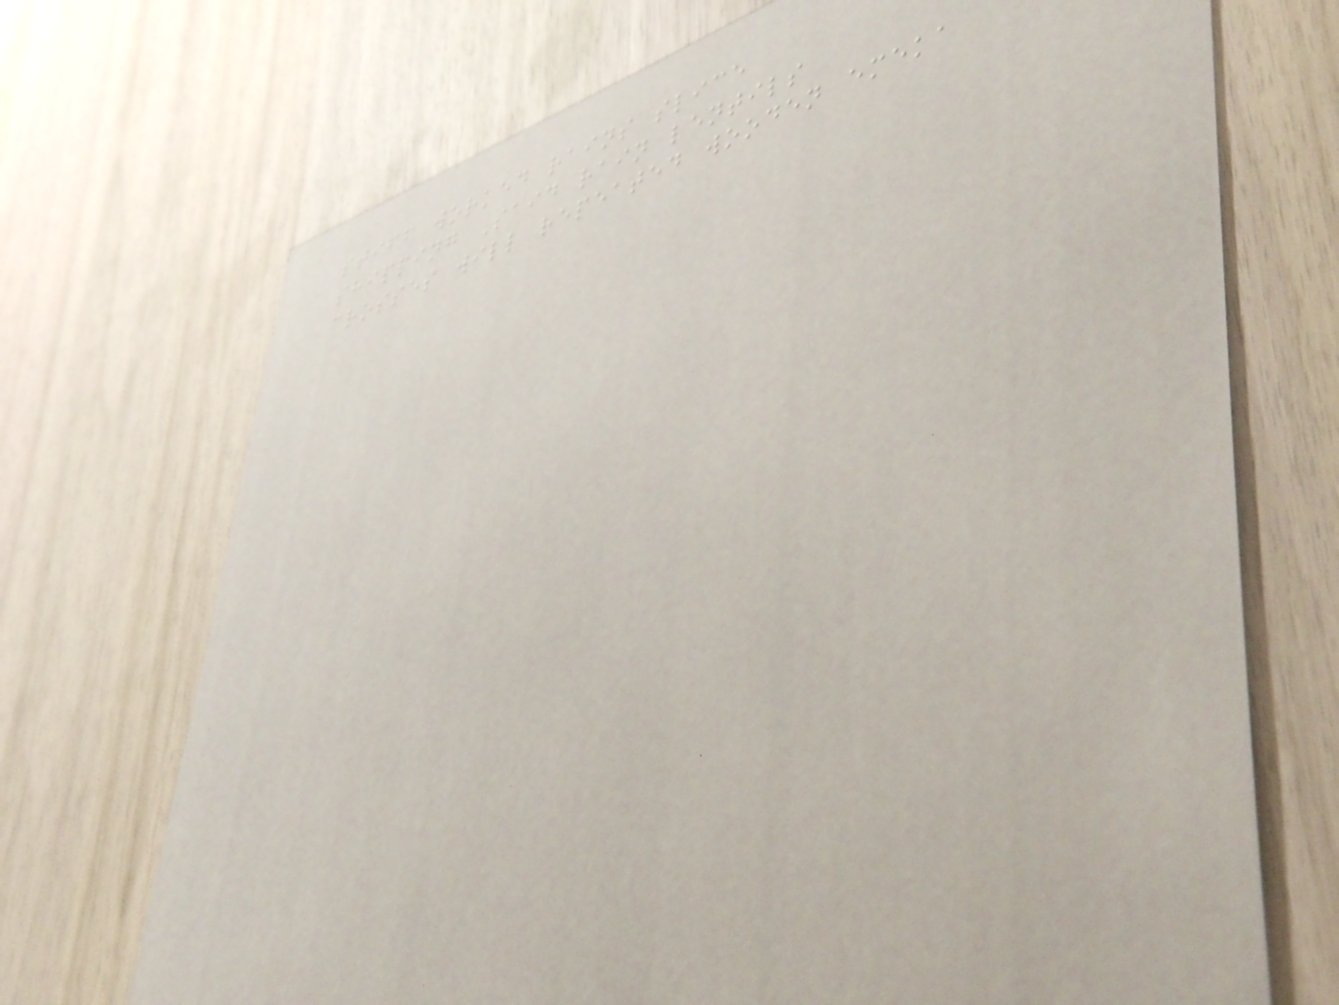stiff worked rains slice
shipping Said rain lentils
crosses will repeated wooden emeka
